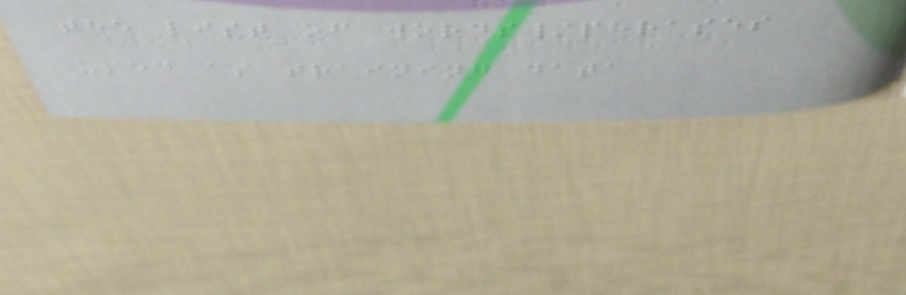the list of words/phrases
used as training data
